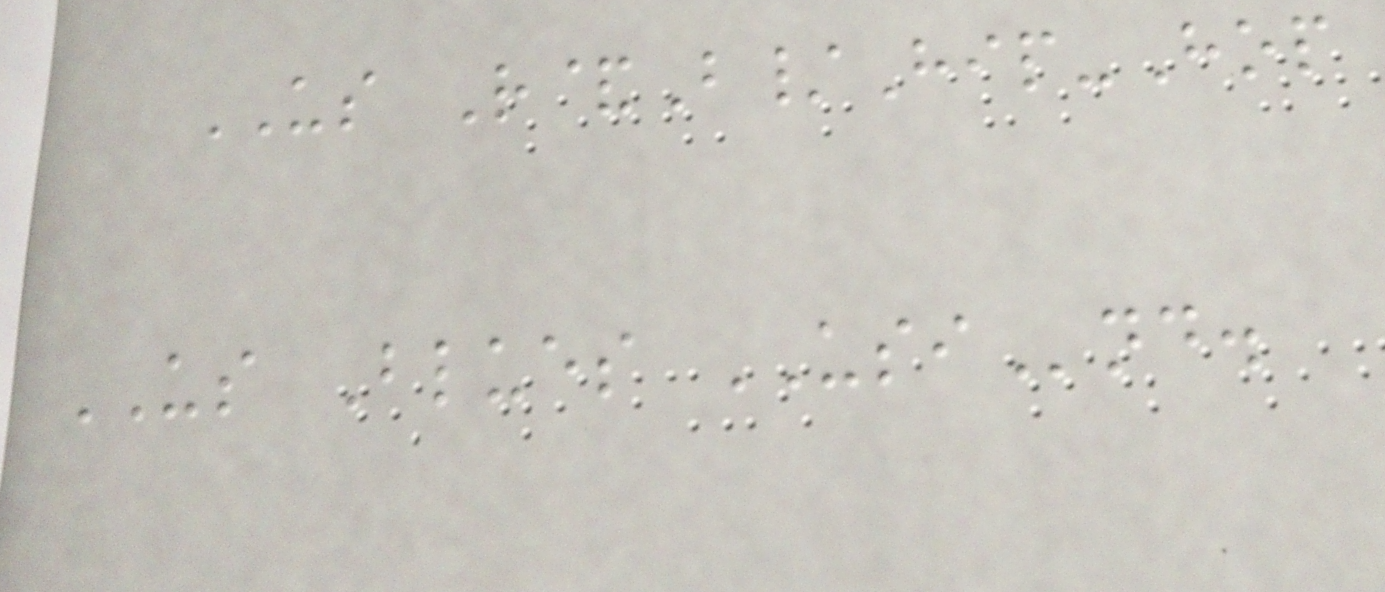US R&B/Hip-Hop
US Blues USInd.
